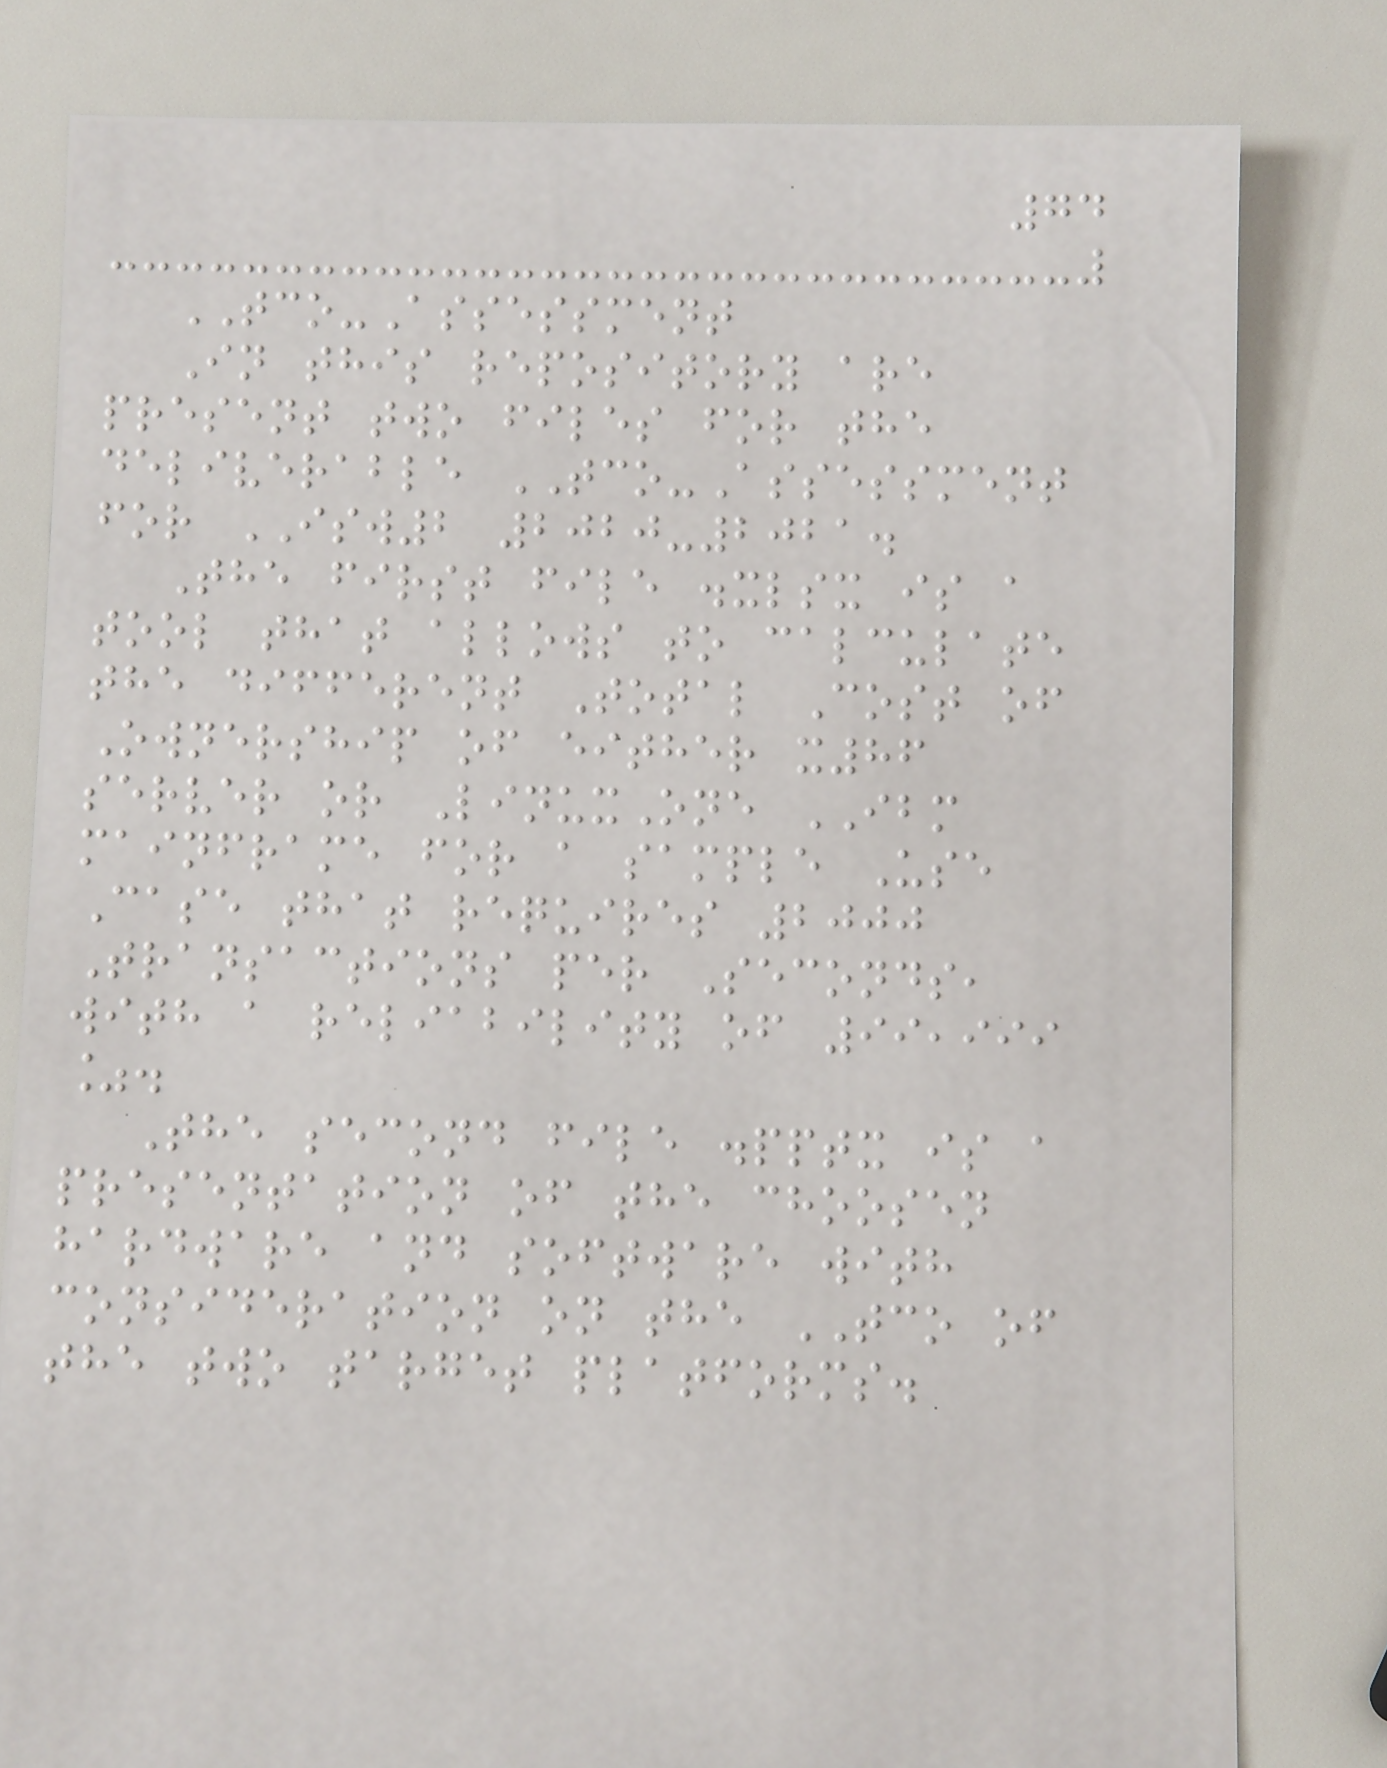74
TCO-Assessment
In this repository are
present two files for the
deliverable TCO-Assessment
for ISW2 2020-2021.
The first file .xlsx is a
tool that allows to calculate
the different Total Cost of
Ownership of either x86
server or LinuxOne IBM
mainframe for a sample Use
Case that requires 2000
Transactions per Seconds,
with a reliability of 99,999
%.
The second file .pptx is a
presentation of the choosen
hardware and software with
consideration on the TCO of
the two target platforms.
